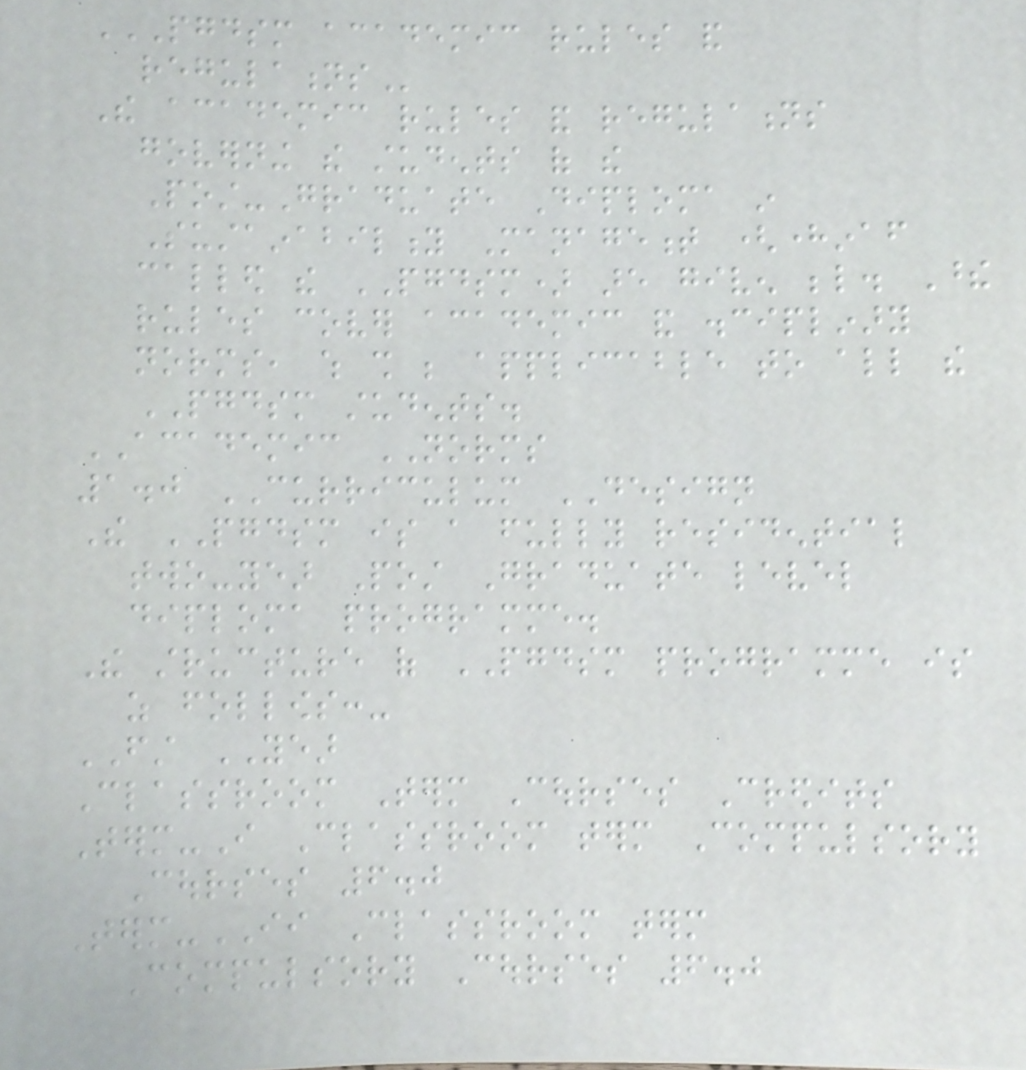PGDSM ACADEMIC RULES AND
REGULATIONS
The academic rules and regulations
governing the students of the
Post-Graduate Diploma in
Sustainability Management (hereinafter
called the PGDSM) are given below. These
rules cover academic and disciplinary
norms, which shall be applicable to all the
PGDSM students.
ACADEMIC NORMS
1.0 CURRICULUM DESIGN
The PGDSM is a fully residential
two-year Post Graduate level
diploma programme.
The structure of PGDSM programme is
as follows:-
FIRST YEAR
Classroom Term Courses Credits
Term-I Classroom term Compulsory
Courses 6.0
Term-II Classroom term
Compulsory Courses 6.0
